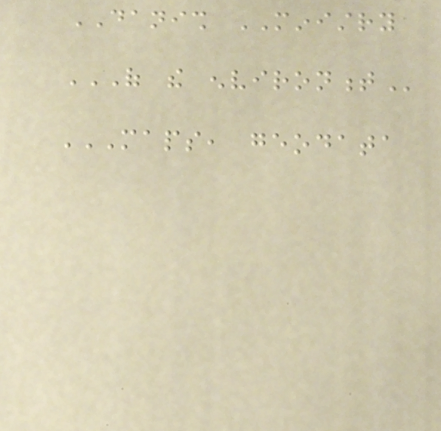DANISH MINISTRY
OF THE ENVIRONMENT
MAPS, GEODATA
